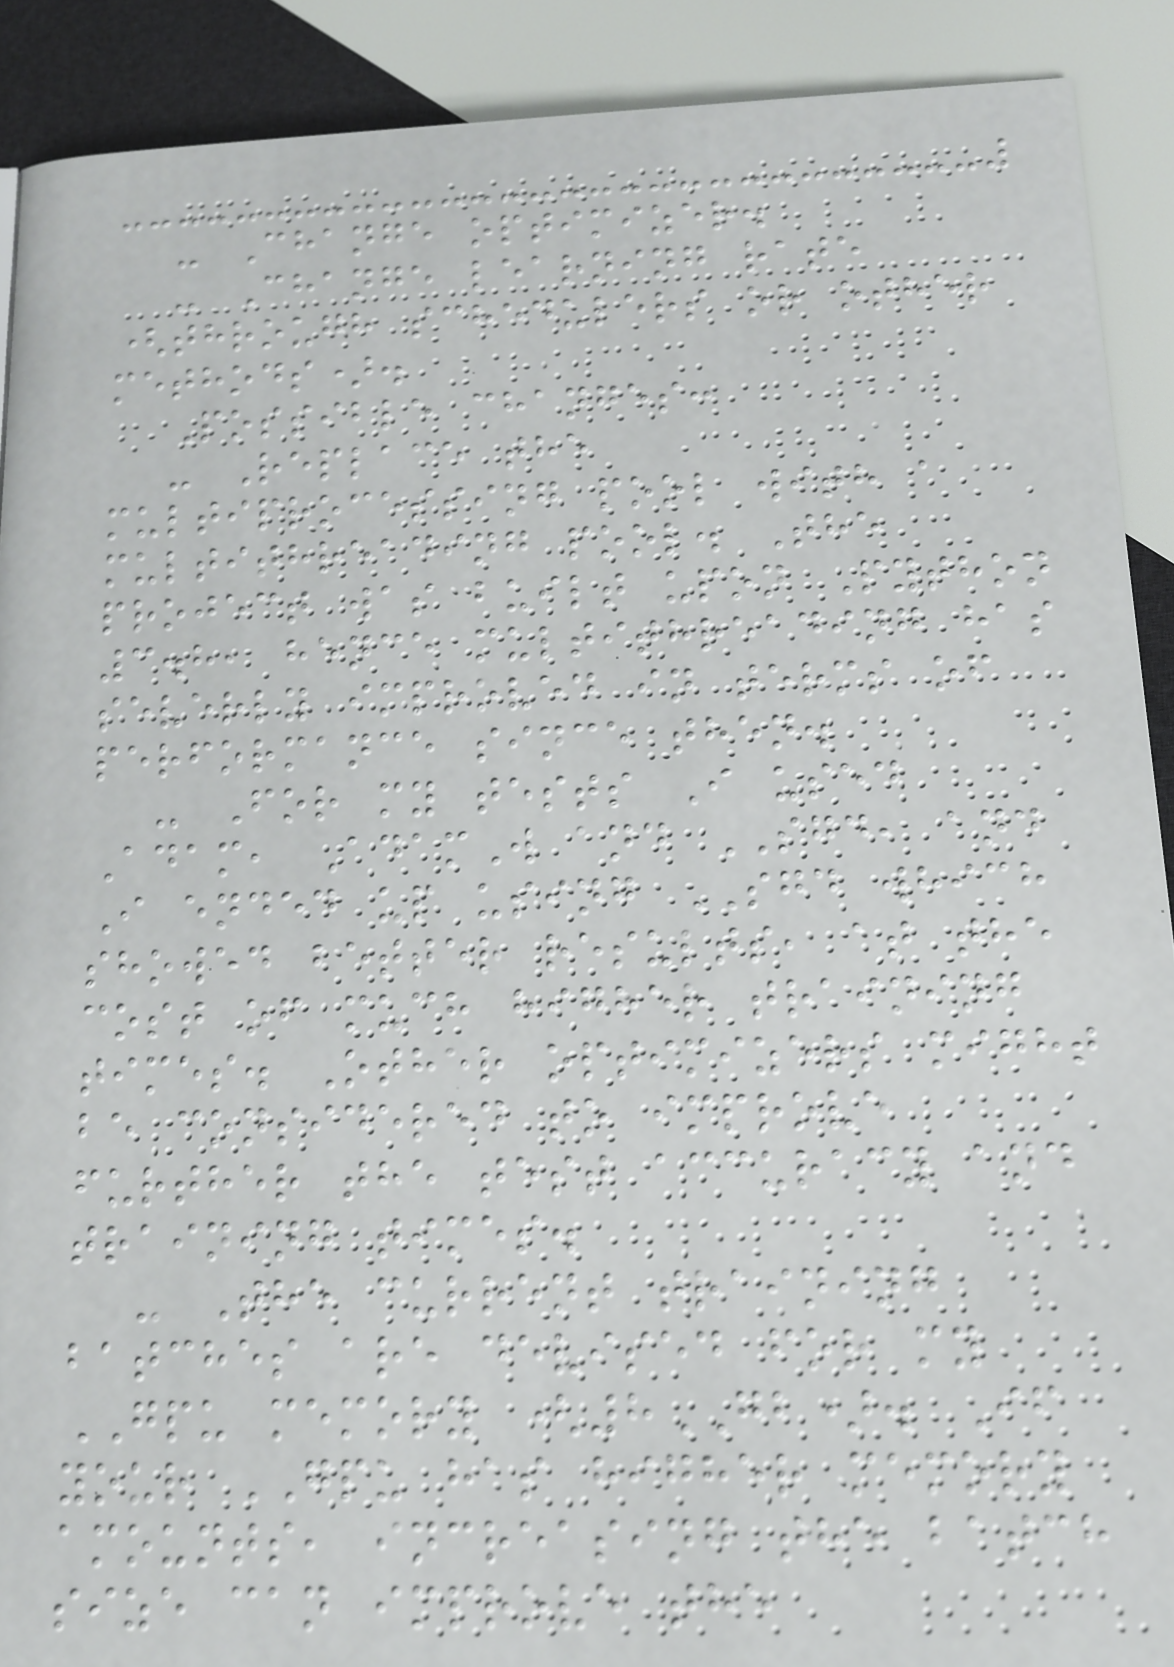- Change optimizer.
- Change learning rate
(through schedulers or other
methods).
Possible changes:
- Replace the
multiprocessing pool with a
multithreading pool. The
project was built upon Python
3.8, hence multithreading has
severly improved in terms of
performance since then.
- For my tests I used
Adam, AdamW and SGD, and
I ended up using SGD which
showed better results, at the
cost of much higher training
times. Other optimizers might
be considered to improve
further the test accuracy and
training times.
- The current training
batches are devised for my
GPU memory (8GB). If
your GPU has higher memory
amounts, increasing the batch
size can improve the
